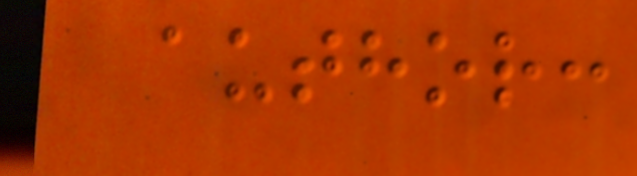author:
